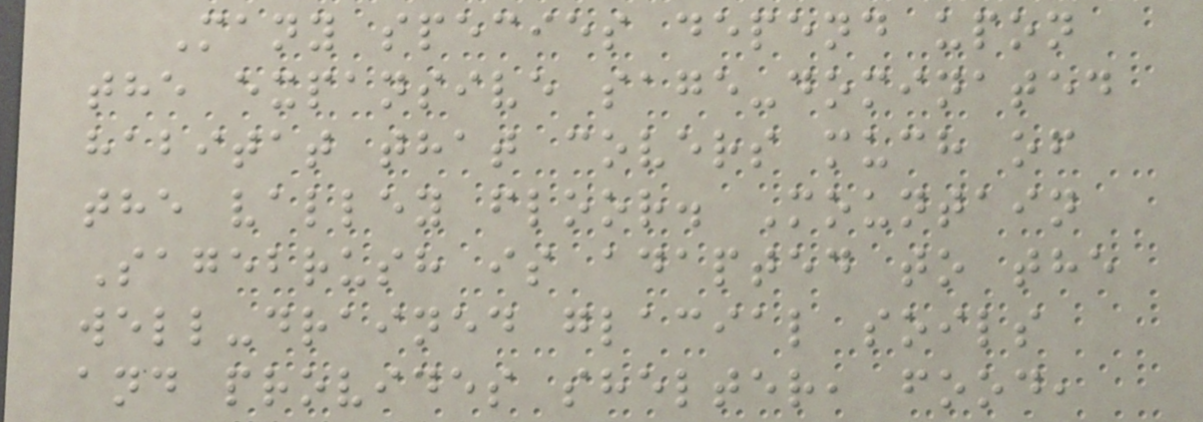Many species depend upon
the expansive sage-dominated
habitat that covers much of
the valley floor. Mountain
Sagebrush is adapted to the
well-drained glacial soils
and provides shelter, food,
